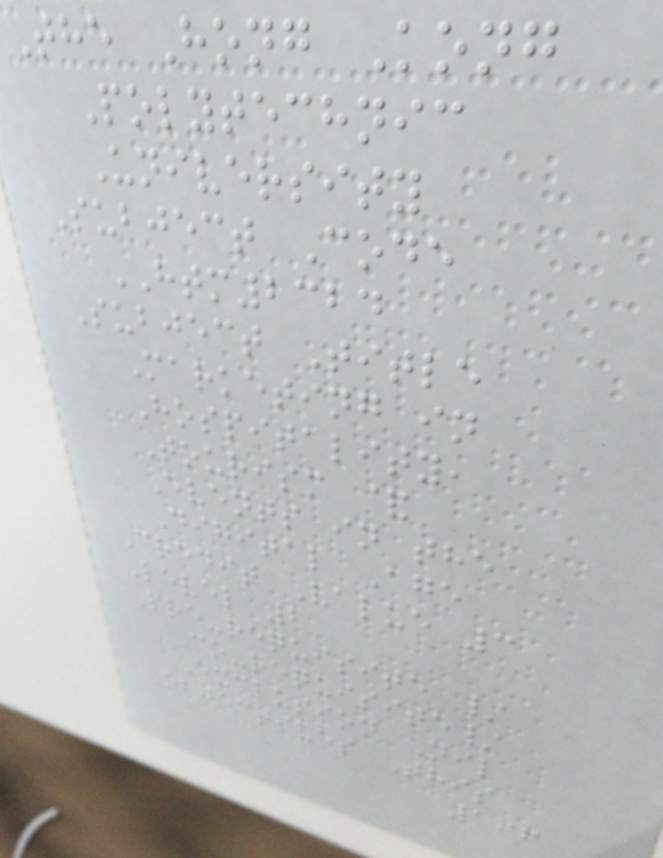The Hong Kong
Polytechnic
University
Subject Code
HTM2324
Subject Title
Marketing in
Hospitality,
Tourism &
Events in the
Digital Age
Credit Value 3
Level 2
Pre-requisite /
Co-requisite/
Exclusion Nil
Objectives This
196
